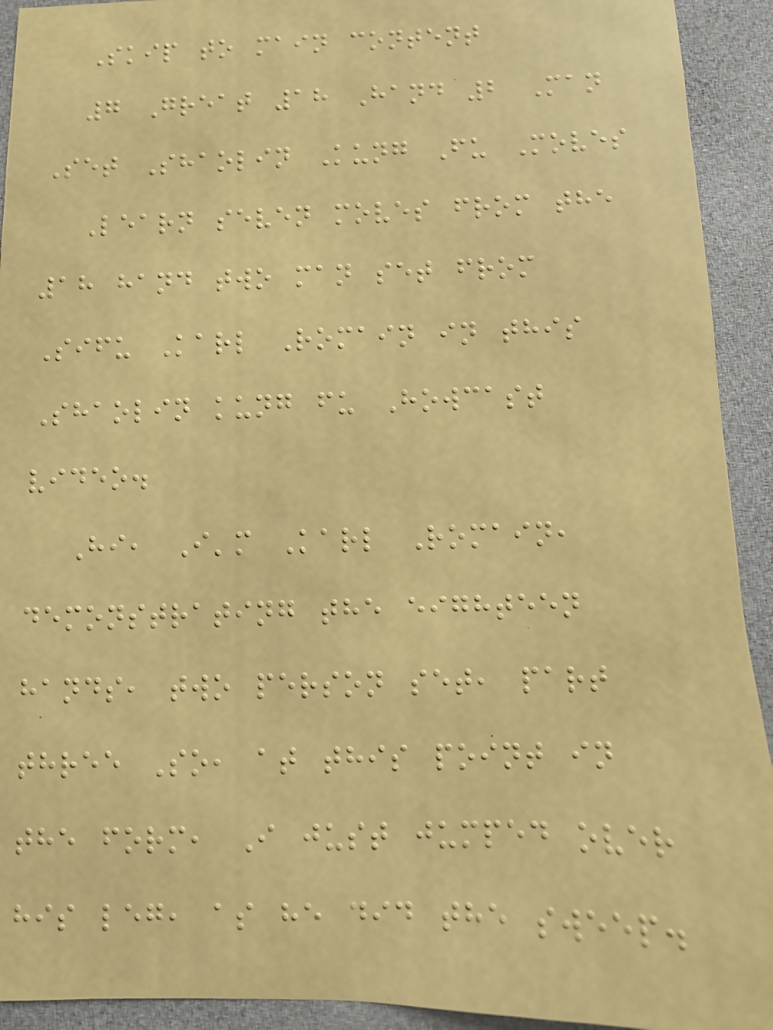Skip to main content
7 Great 18 Hand 2 Man
Set Shaolin Kung Fu Moves
Learn seven moves from the
18 hand two man set from
Sifu Karl Romain in this
Shaolin kung fu Howcast
video.
Hi, I'm Karl Romain,
demonstrating the eighteen
hands, two person set, part
three So, at this point in
the form, I just jumped over
his leg, as he did the sweep.
